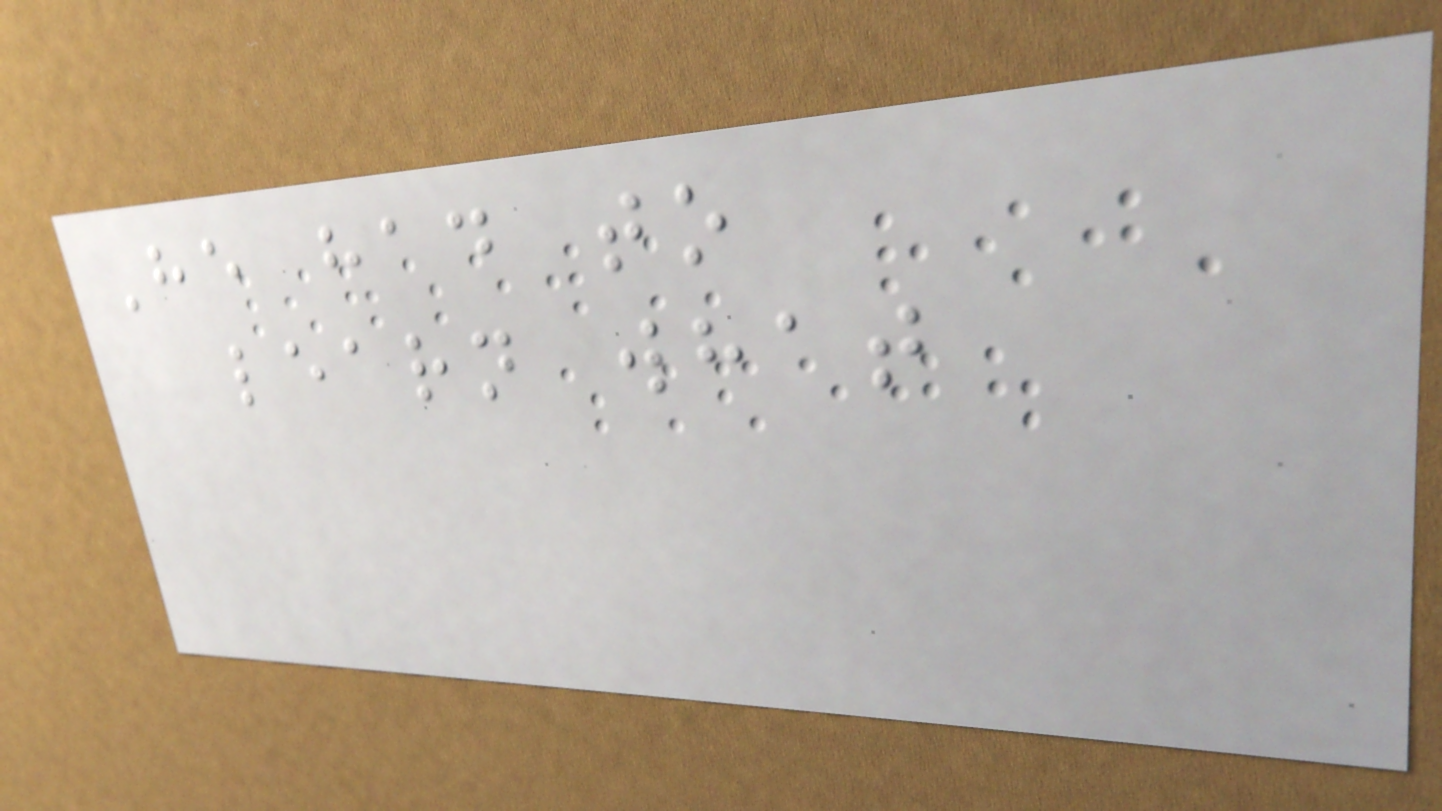He had to
learn what
